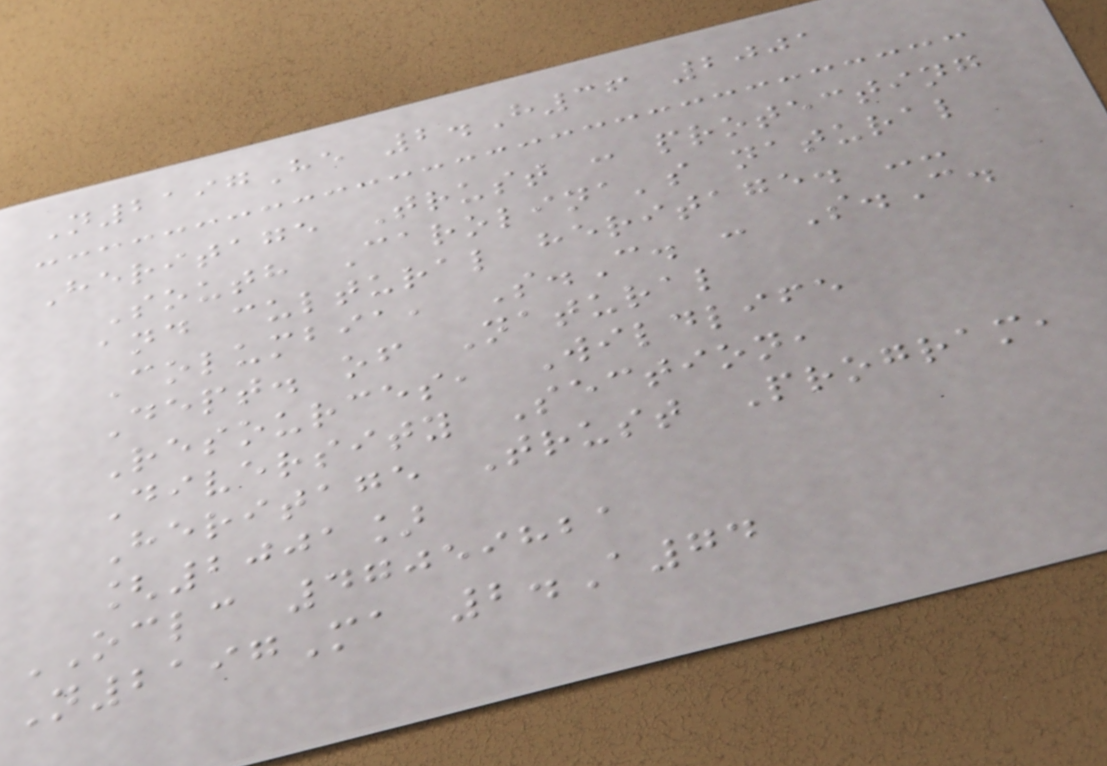N2197He 2.H36 2001
Heritage Trust : protecting
South Carolina's natural
and cultural heritage. --
Columbia, S.C. : S.C.
Dept. of Natural
Resources, Wildlife
Diversity Section,
Heritage Trust Program,
[2001]
OCLC 47059821
N2197Ma 2.A74
